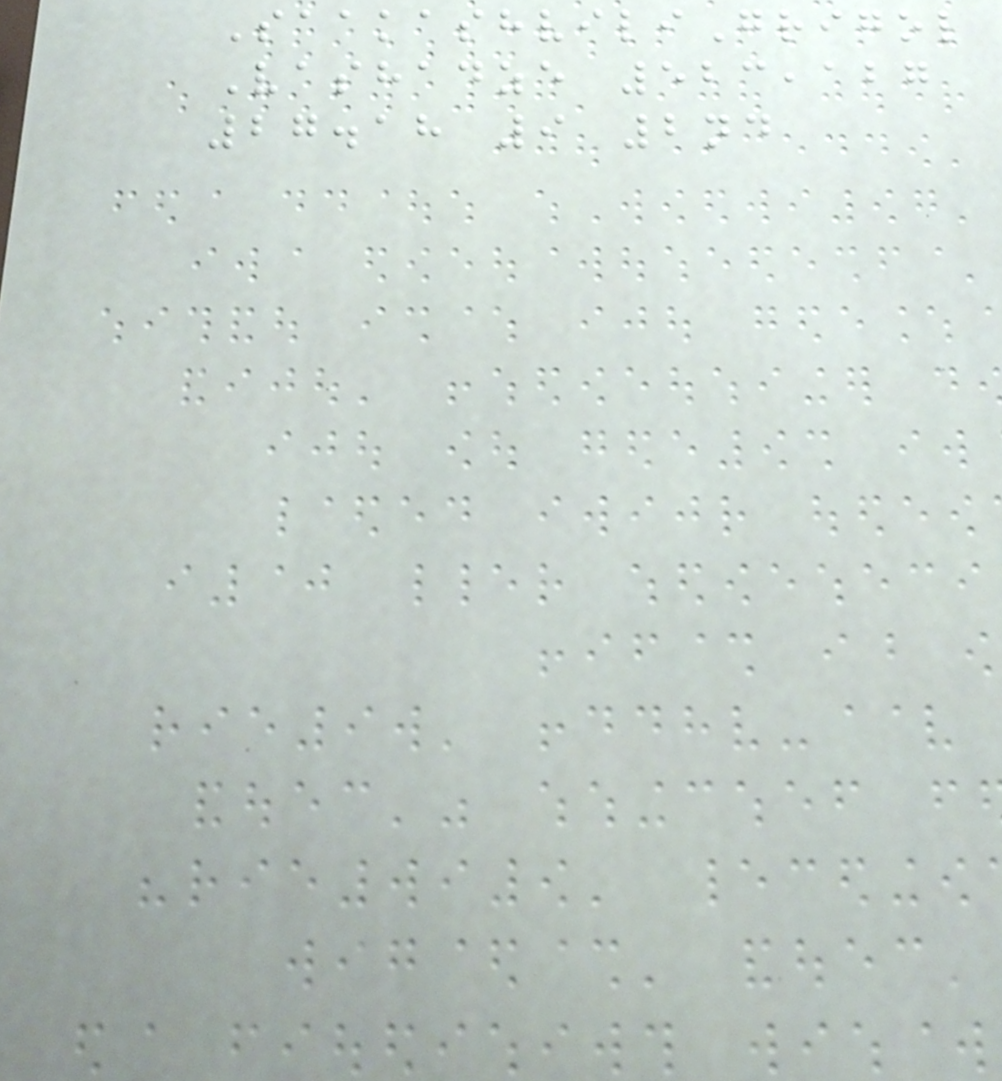SaakashviliGrigol
Vashadze 523,127
27.18 9 2nd
